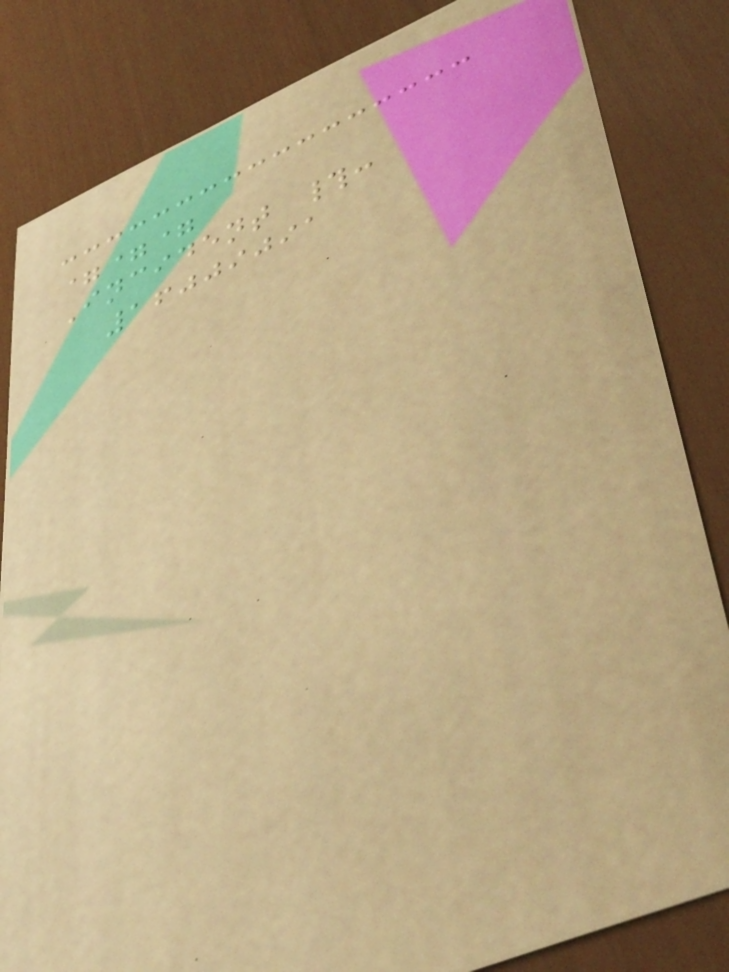===
Incident #:
16009091
